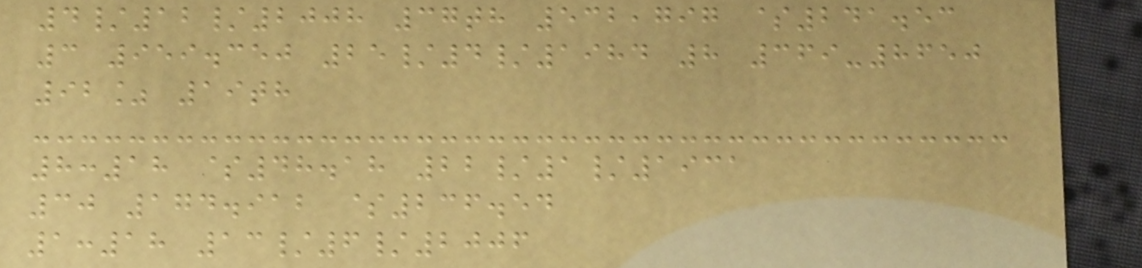4/12/2008 37th 532,797 $241.53
3 959.350 25/4/1984 8 369-8650
92% 19th
8:18 $48.18 22/1/1931
30 174.912 $236.54
1:18 13/6/2006
